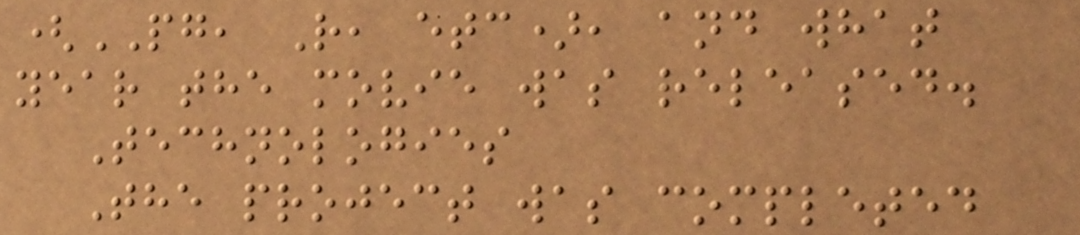(PG, R, etc), and what
year the movie was released.
Technologies
The project was completed
